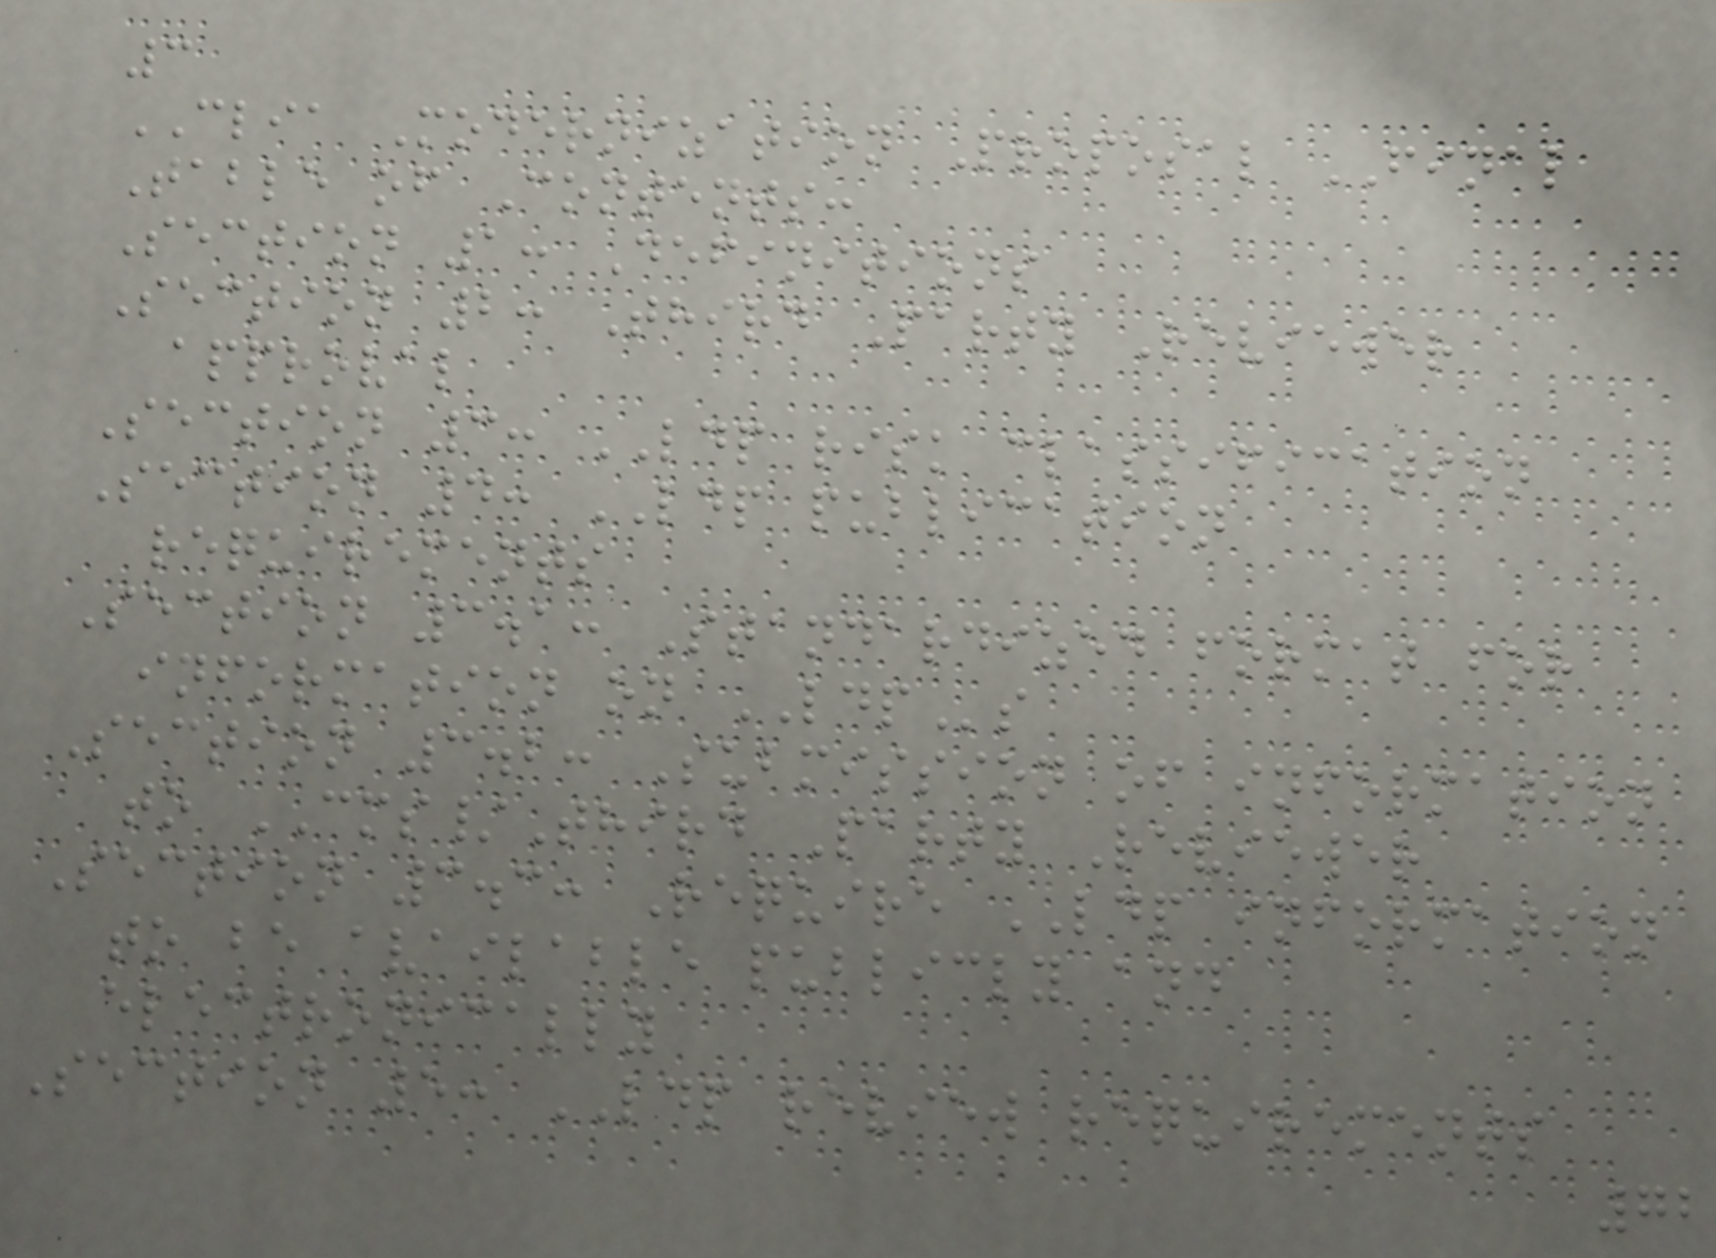3
CLIA Modernization Proposal FINAL
Table of Contents:
Section 1: Definitions
Section 2: Third Party Reviewer
approval
Section 3: LDP risk classification
Section 4: LDP publication
requirements
Section 3.1: Standardized format for
information on LDPs
Section 3.2: Submission of information
to CMS/Third Party Reviewer
Section 3.3: Require LDP information
to be available publicly and
electronically
Section 5: LDP review requirements
72
